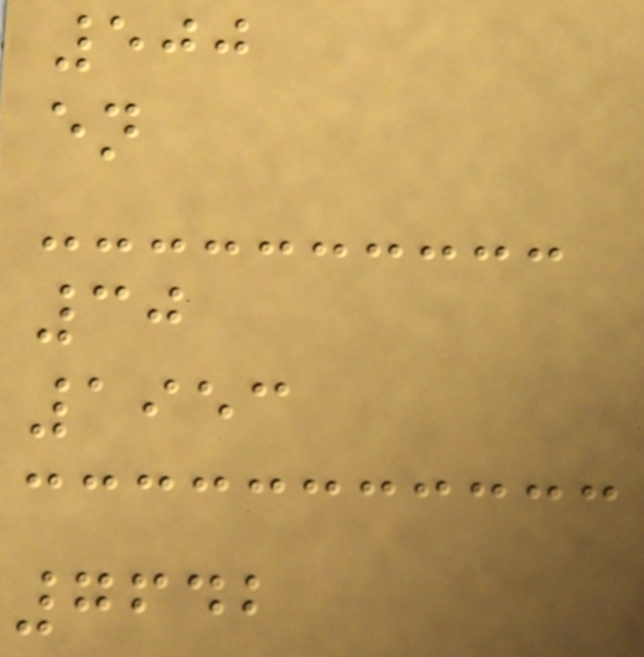500
en
30
1953
7642
